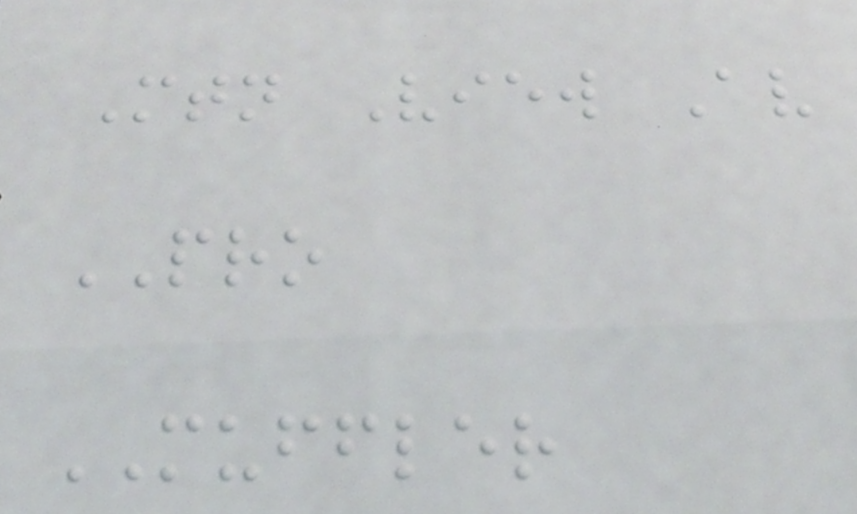Mtn View Av
PRO
MUFFLER
